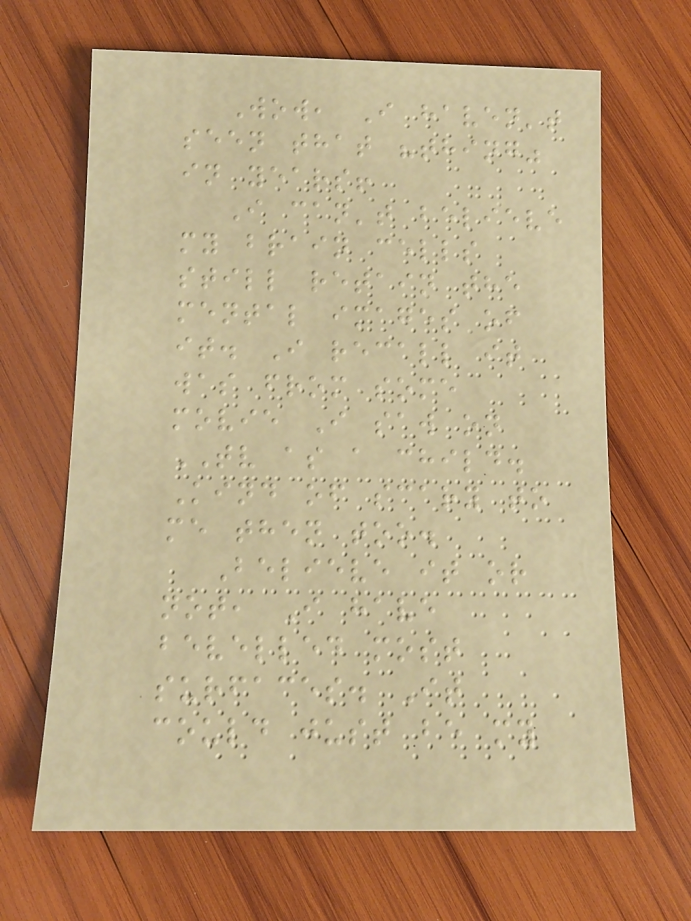Wow, I haven't
seen that "thing"
in years!
I can't believe
my brain cells
still retain the
mental images of
it. I recall it
was from some
movie I saw on
TV as a child.
Kind of scary to
me then too.
Believe it or
not, I have
bevelled most
surfaces. It
could just be my
